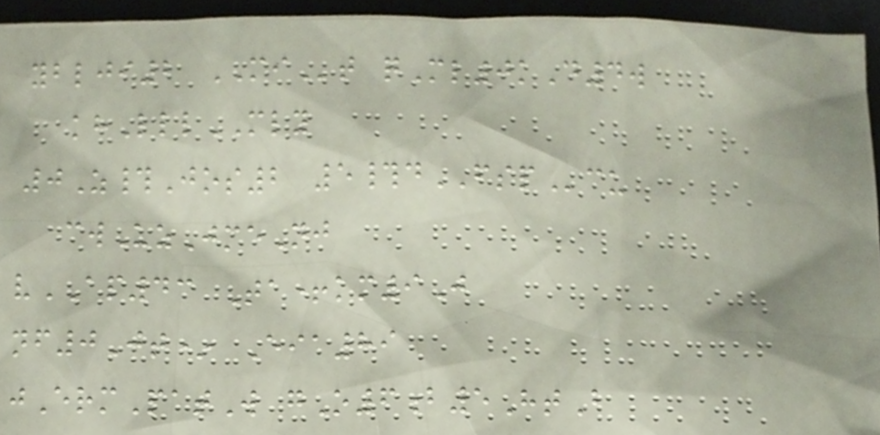yblji2 MIt qMl0kD4w
khLllMLY
0Z#Jos2 5#dFSPcu
cwUzJmeNj
vAP43 Ta+km9J
nf0Jt* Eia89
jErmPatW gO6b5HtB
